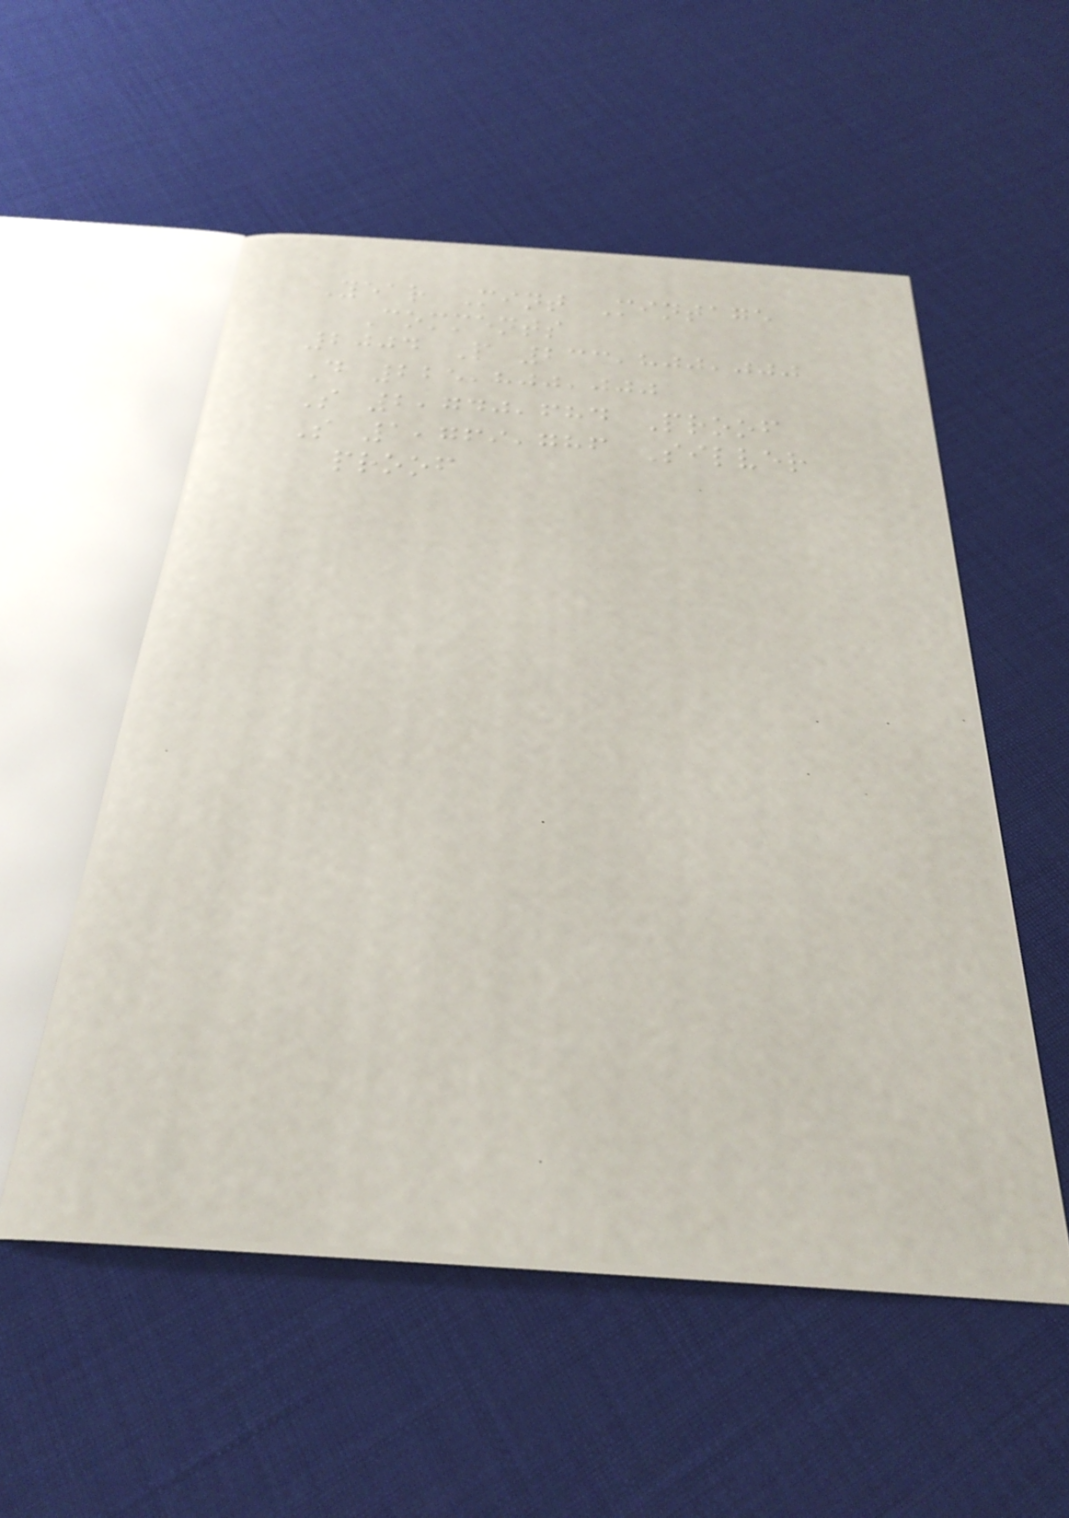Year Mint Mintage
Comments
2004 P 233,800,000
D 225,800,000
S 2,740,684 Proof
S 1,769,786 Silver
proof
